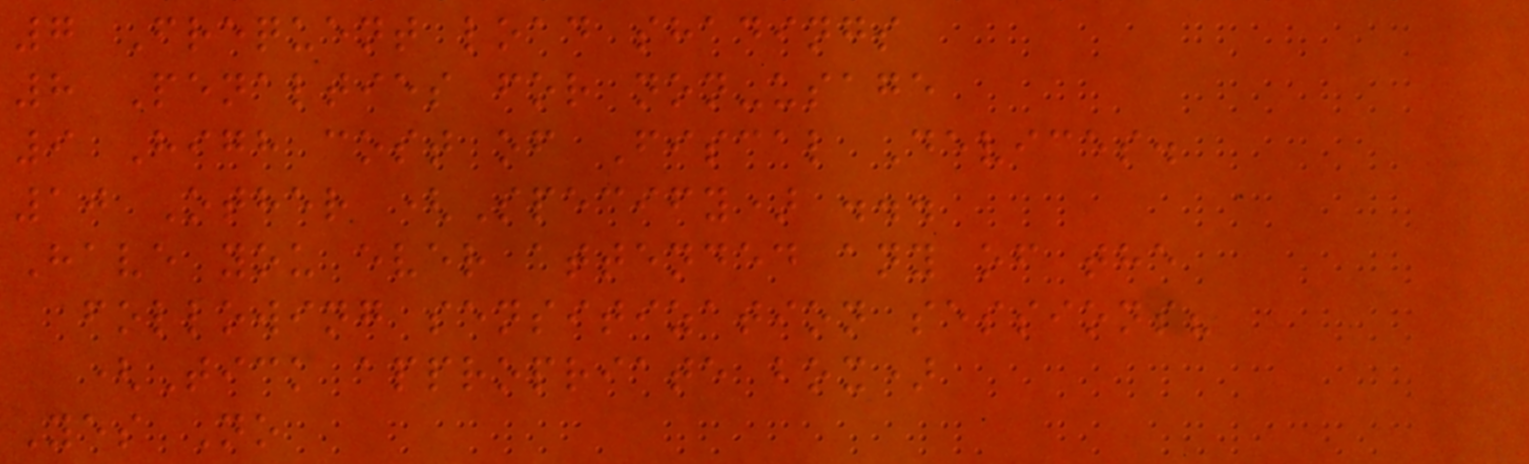7 Frequent load shadings
8 Penalties for non-usage
9 High cost of Fiscal Devices.
10 Other (Specify) ...
Have you ever attended any of the
following sensitization sessions?
(Tick appropriate box)
Yes No
